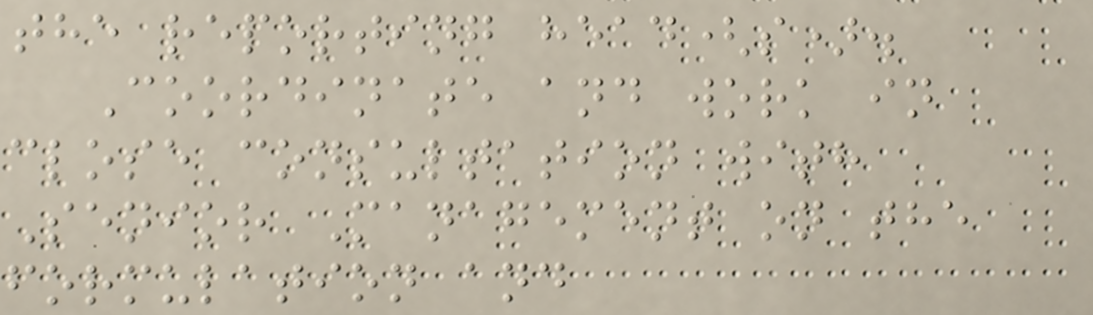the reporting head(s).
Coordinate and work in
close consultation with
Senior Management on the
formulation and
